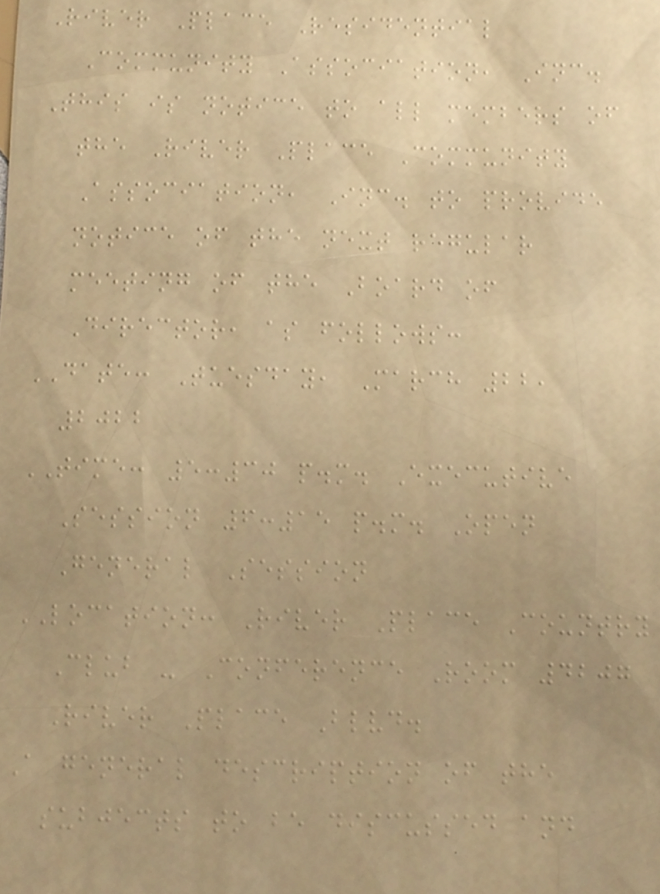River Place Residential
Community Association, Inc.
This is notice to all members of
the River Place Community
Association, Inc. to provide
notice of the next regular
meeting of the Board of
Director, as follows:
DATE: Tuesday, March 22,
2022
TIME: 5:30 p.m. Executive
Session 6:15 p.m. Open
General Session
LOCATION: River Place Country
Club - Conference Room 4207
River Place Blvd.
A general description of the
subjects to be discussed and
